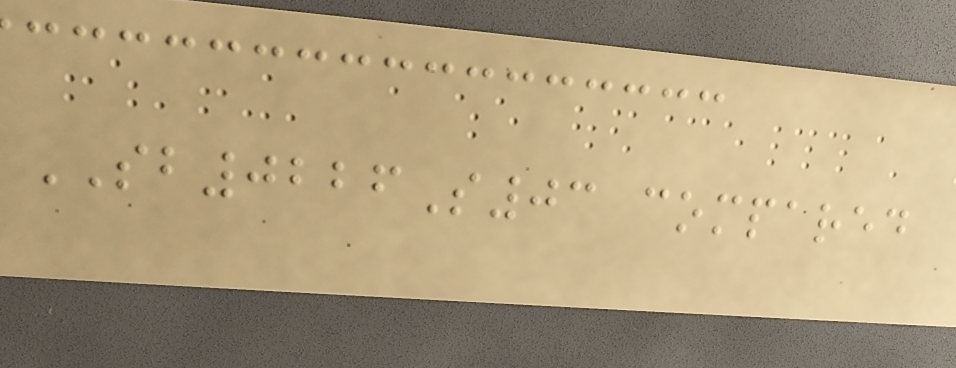SB0226S03 compared
